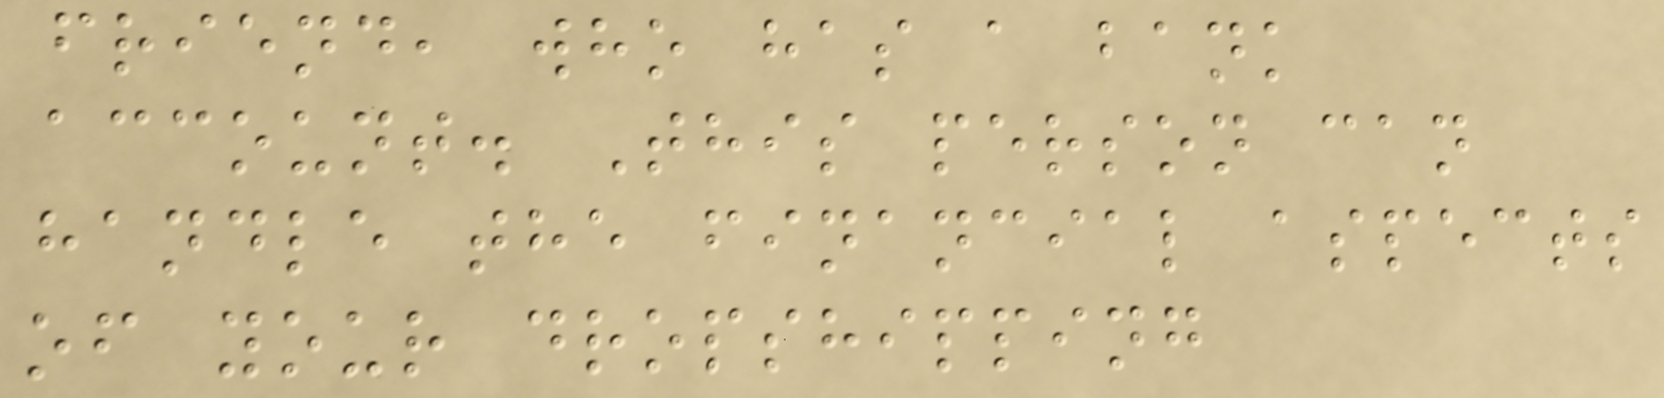friend, who has a bank
account. This person can
handle the financial aspects
of your dropshipping
